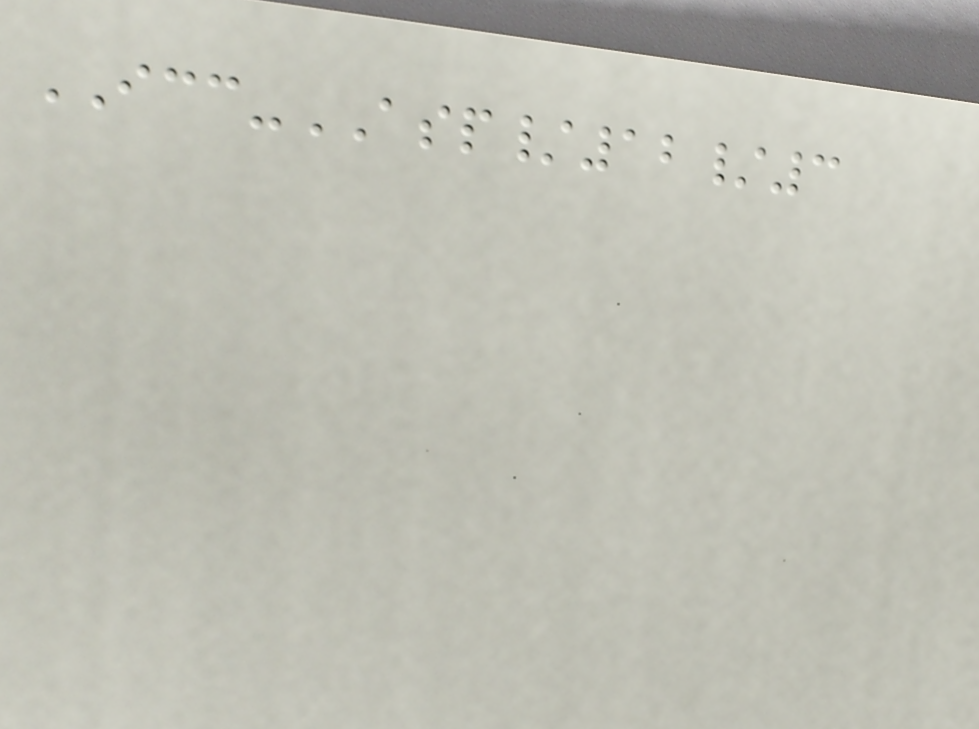ICC-ASP/12/3
